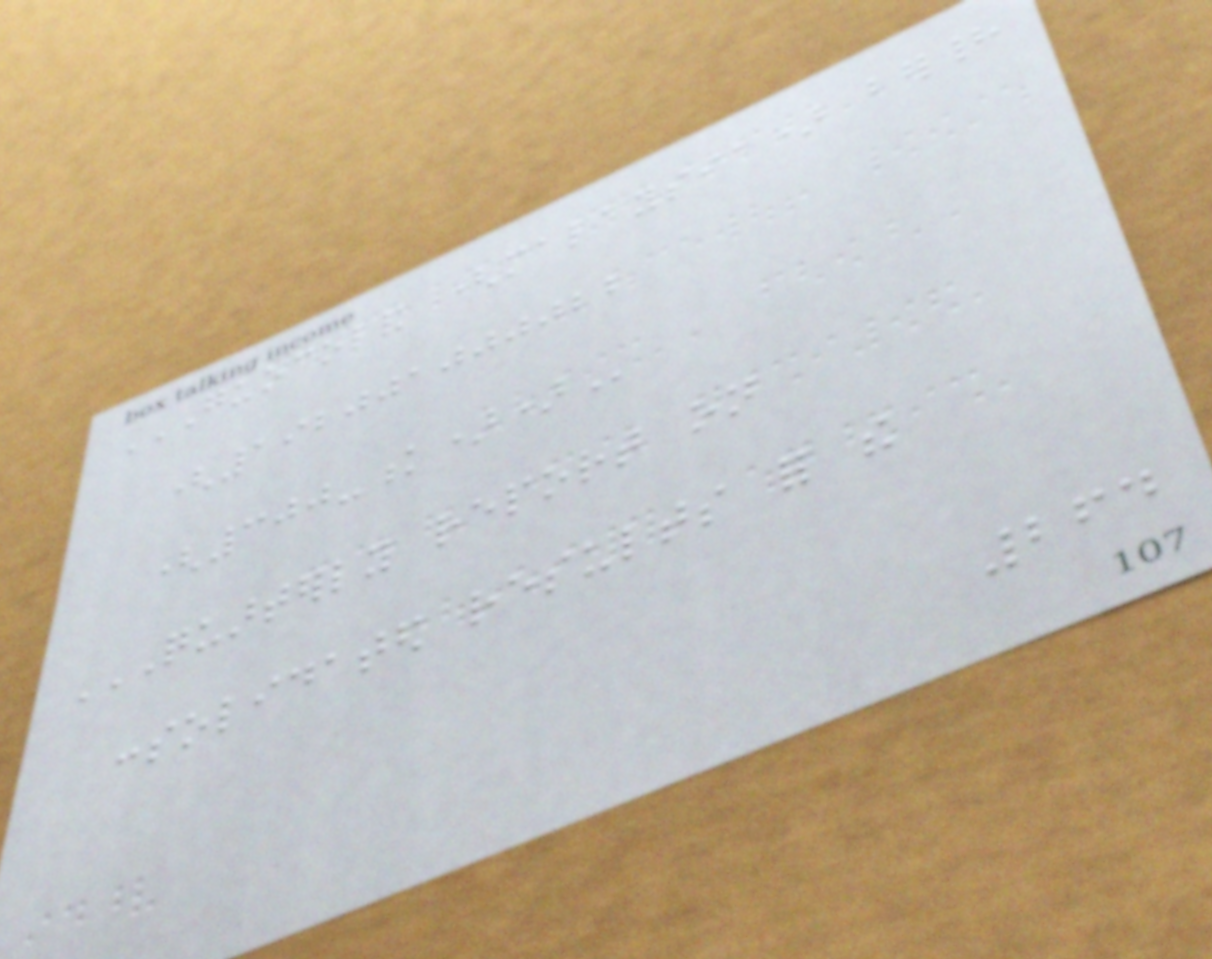GUOCOLAND (MALAYSIA) BERHAD
(192001000022
(300-K))
QUARTERLY REPORT ON
CONSOLIDATED RESULTS FOR THE
264
